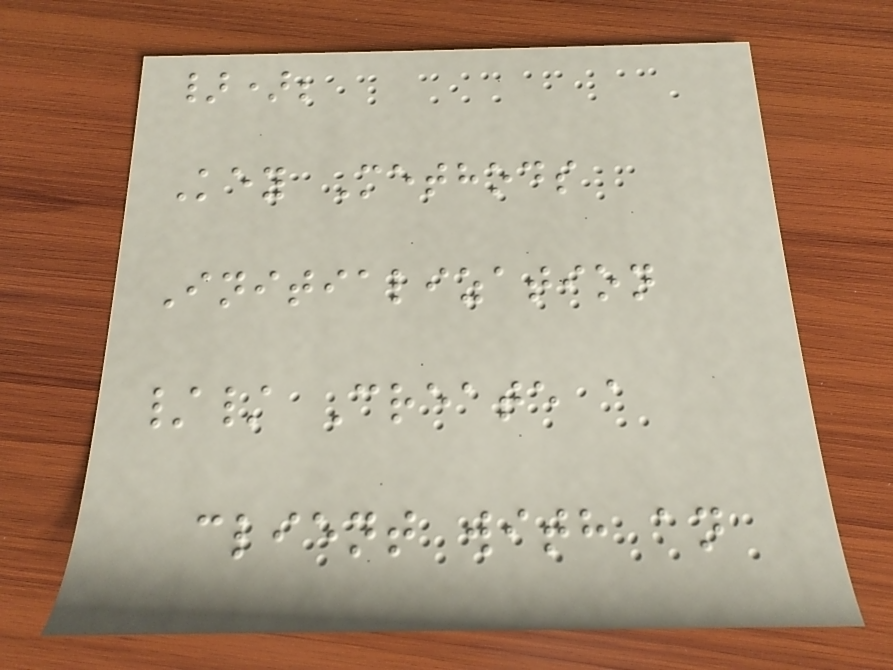});
Key Methods
Initialization
// Create a
client with an
